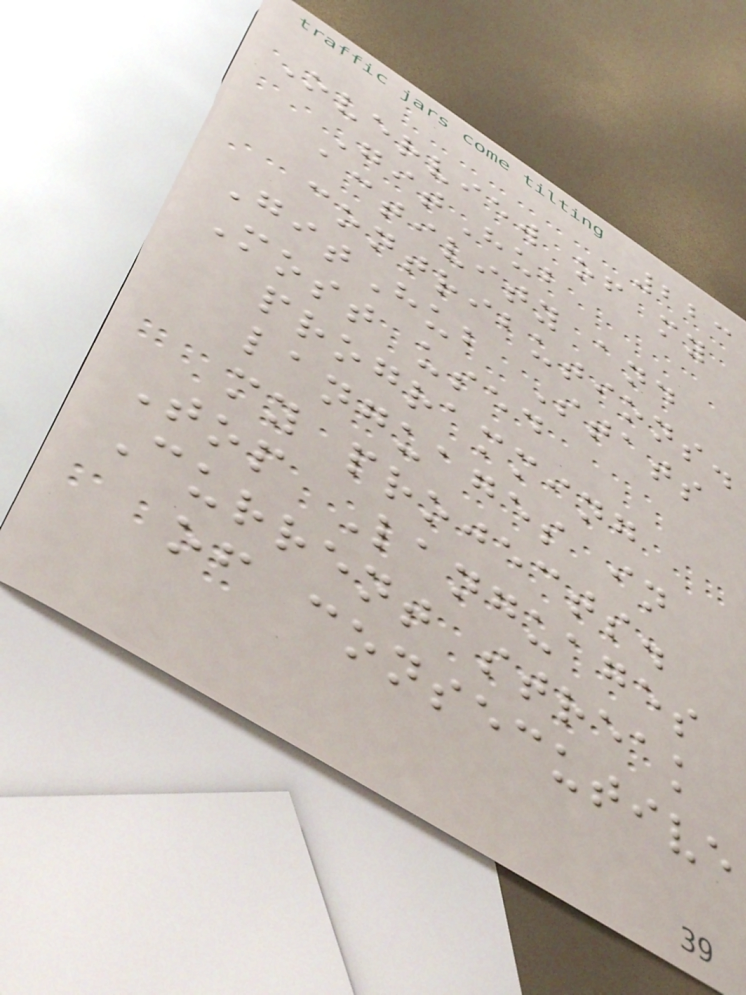223
Overview of my
GitHub
activity and
contributions.
GitHub Stats
Most used
programming
languages in
my projects.
Top Languages
Current streak
of consecutive
